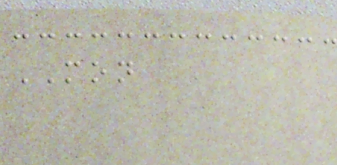MON
